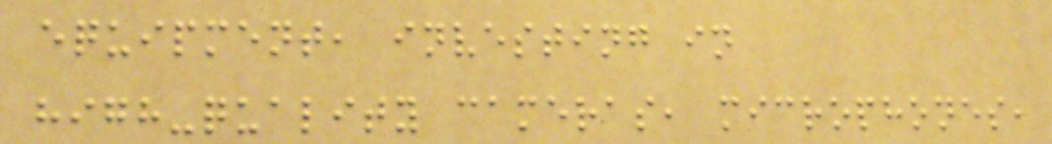equipment, investing in
high-quality cameras, microphones,
